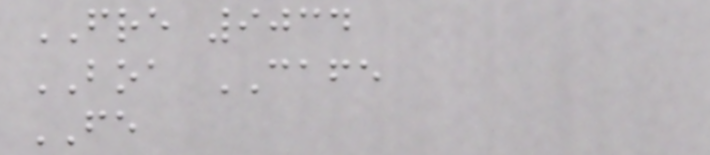FRE 9034
BOA CAFE
FE
